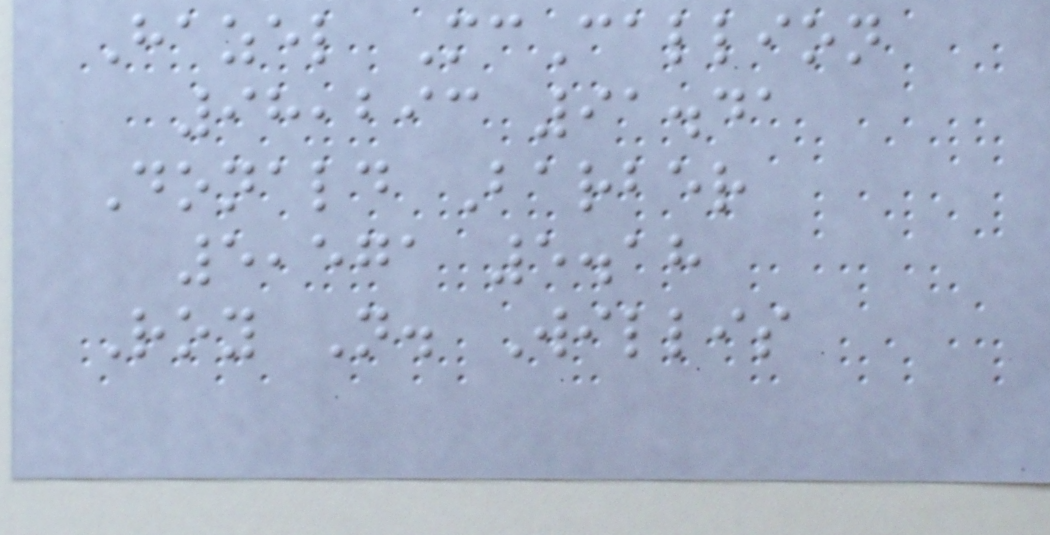Hazel McCallion
98,293 91.41
Donald Barber
5,571 5.18
Roy N. Willis
